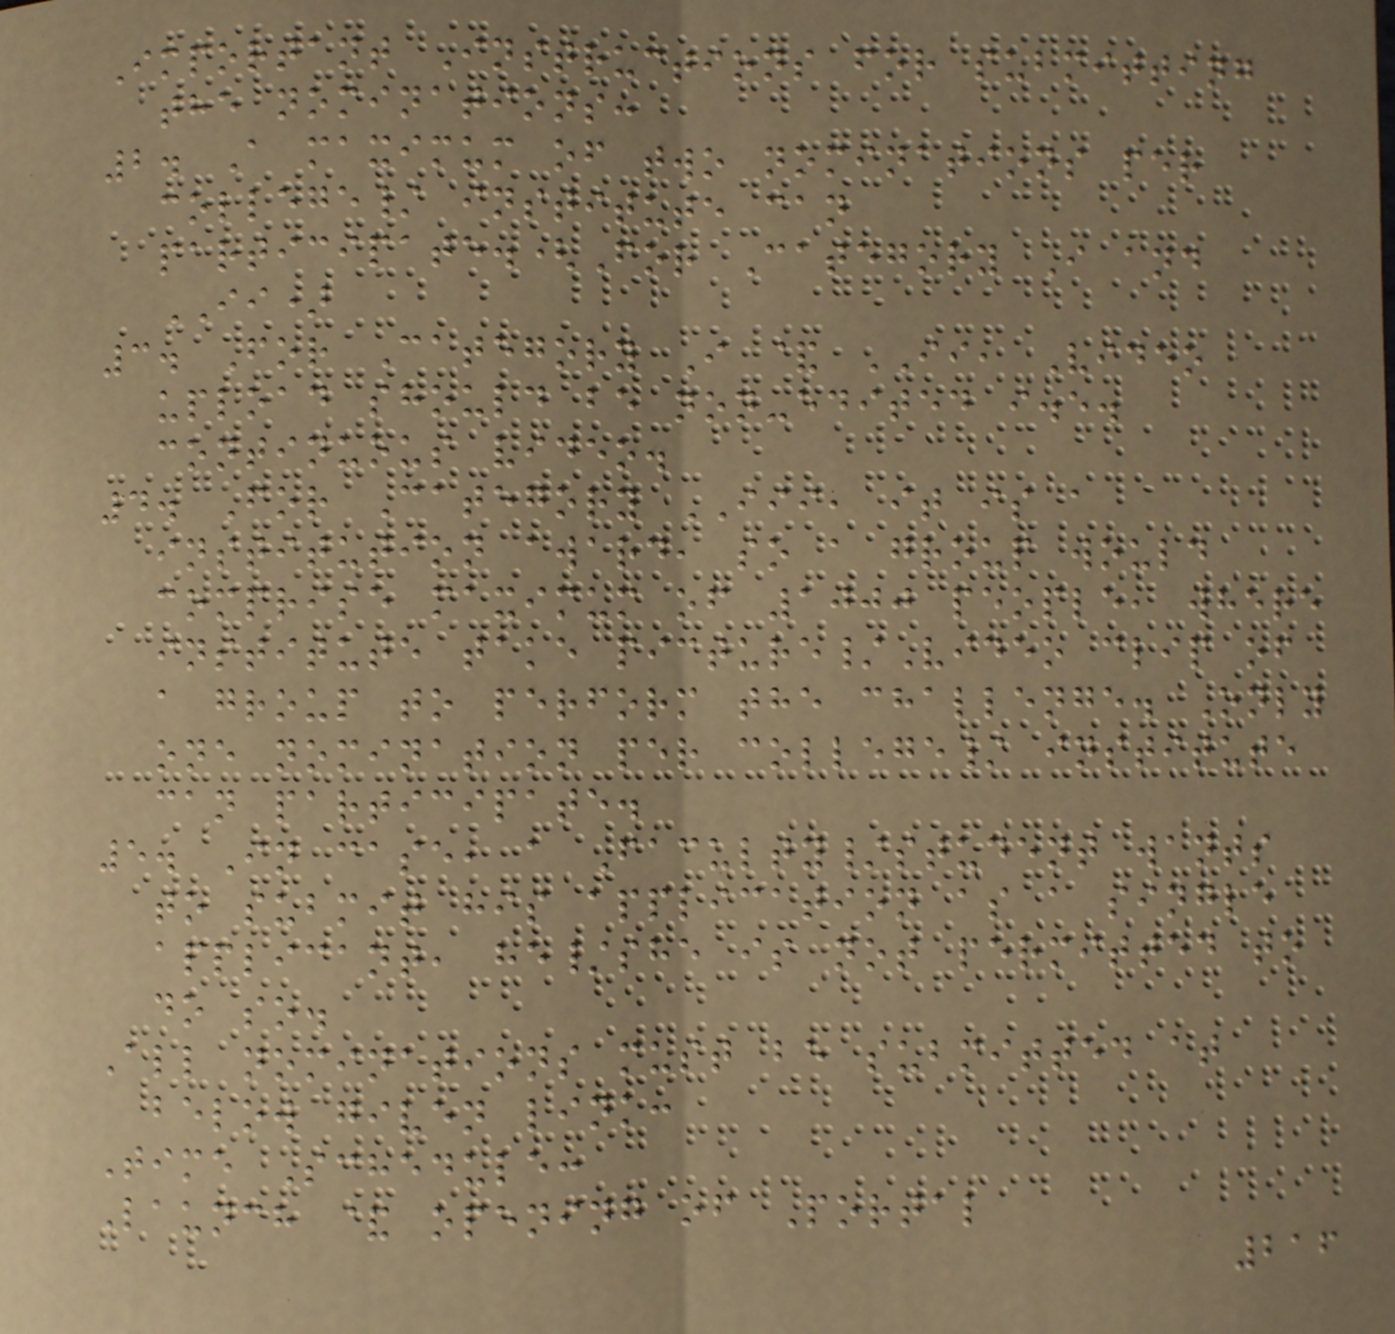Important Instructions for submitting
the nominations:
2. A maximum of two nominations per
college/ institute can
participate.(For Category I and
II)
3. For Category I & II, Video
upload should be non-edited i.e.
continuous video.
4. For Category III, it is a
institution award, so a group would
comprise maximum of 1000 people, where
institute take picture/Video clip of
a group to perform the challenge. Only
one nomination per college/ institute
can participate.
5. In case, a Faculty/student wants
to submit his application as a single
applicant, he/she is not permitted to
do so.
All nominations must be submitted at
below given link:
Time Schedule:
Launch & opening of Portal
216
